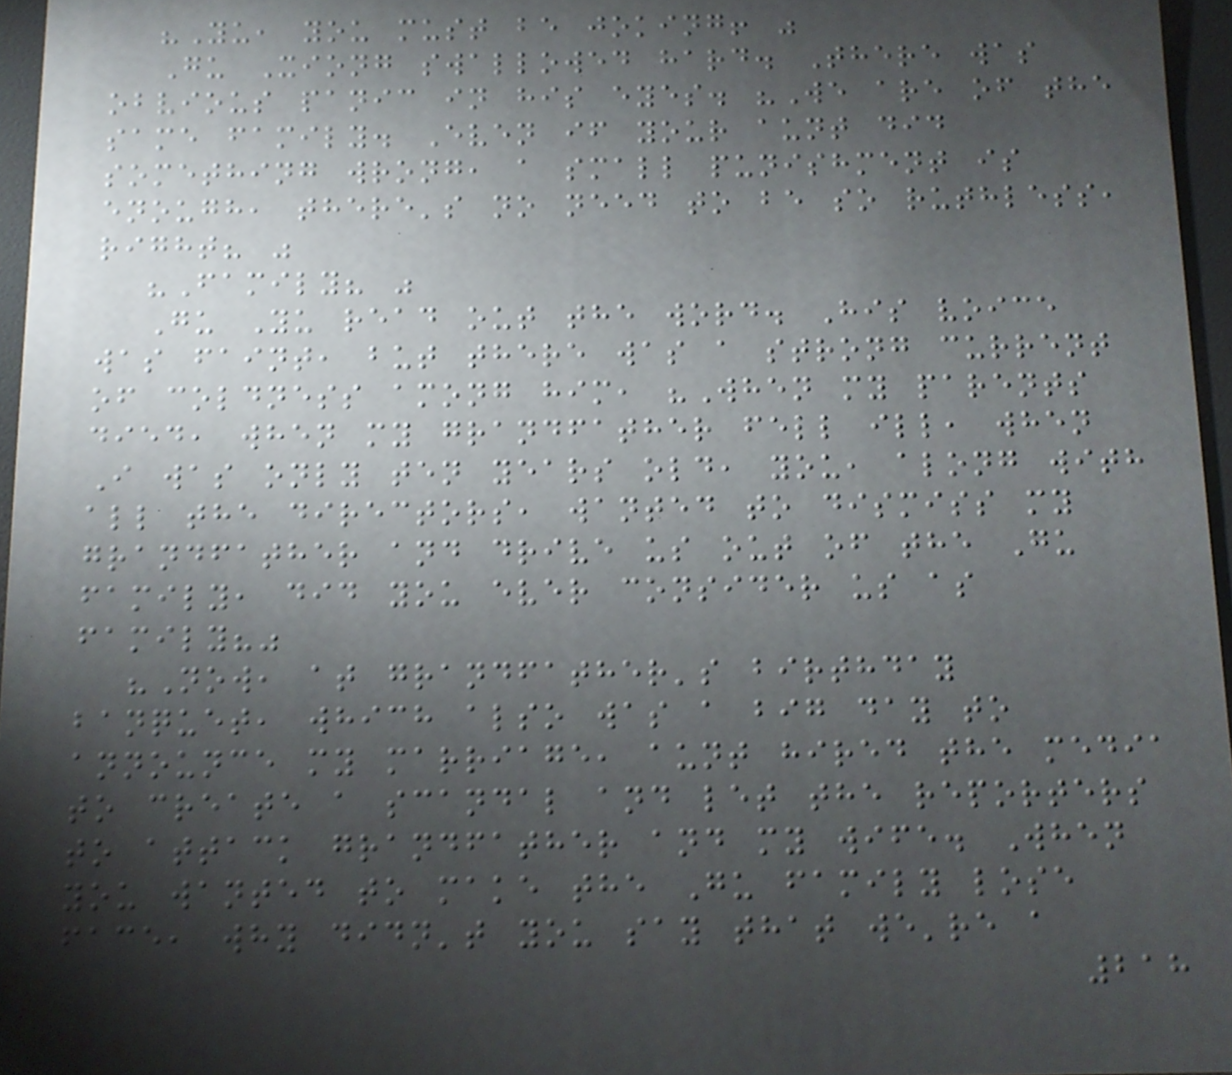"Yu, you must be joking! "
Gu Xiong swallowed hard. There was
obvious panic in his eyes. "We are of the
same family. Even if your aunt did
something wrong, a small punishment is
enough, there's no need to be so ruthless,
right? "
"Family? "
Gu Yu read out the word. His voice
was faint, but there was a strong current
of coldness among him, "When my parents
died, when my grandfather fell ill, when
I was only ten years old, you, along with
all the directors, wanted to dismiss my
grandfather and drive us out of the Gu
family, did you ever consider us as
family?"
"Now, at grandfather's birthday
banquet, which also was a big day to
announce my marriage, aunt hired the media
to create a scandal and let the reporters
to attack grandfather and my wife. When
you wanted to make the Gu family lose
face, why didn't you say that we're a
218
